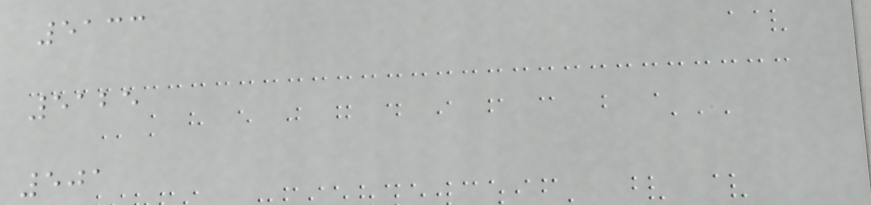5133
5125
501
